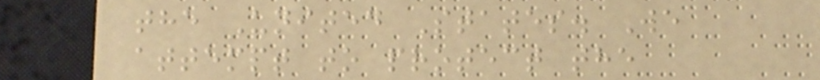the United States. We
attempt to protect the
